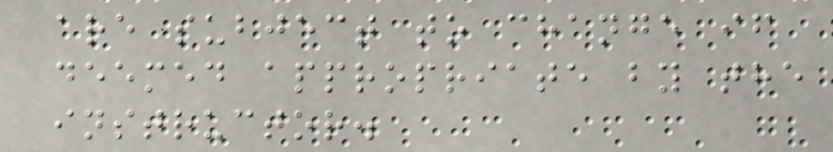are subject to change if
deemed appropriate by the
instructor.
